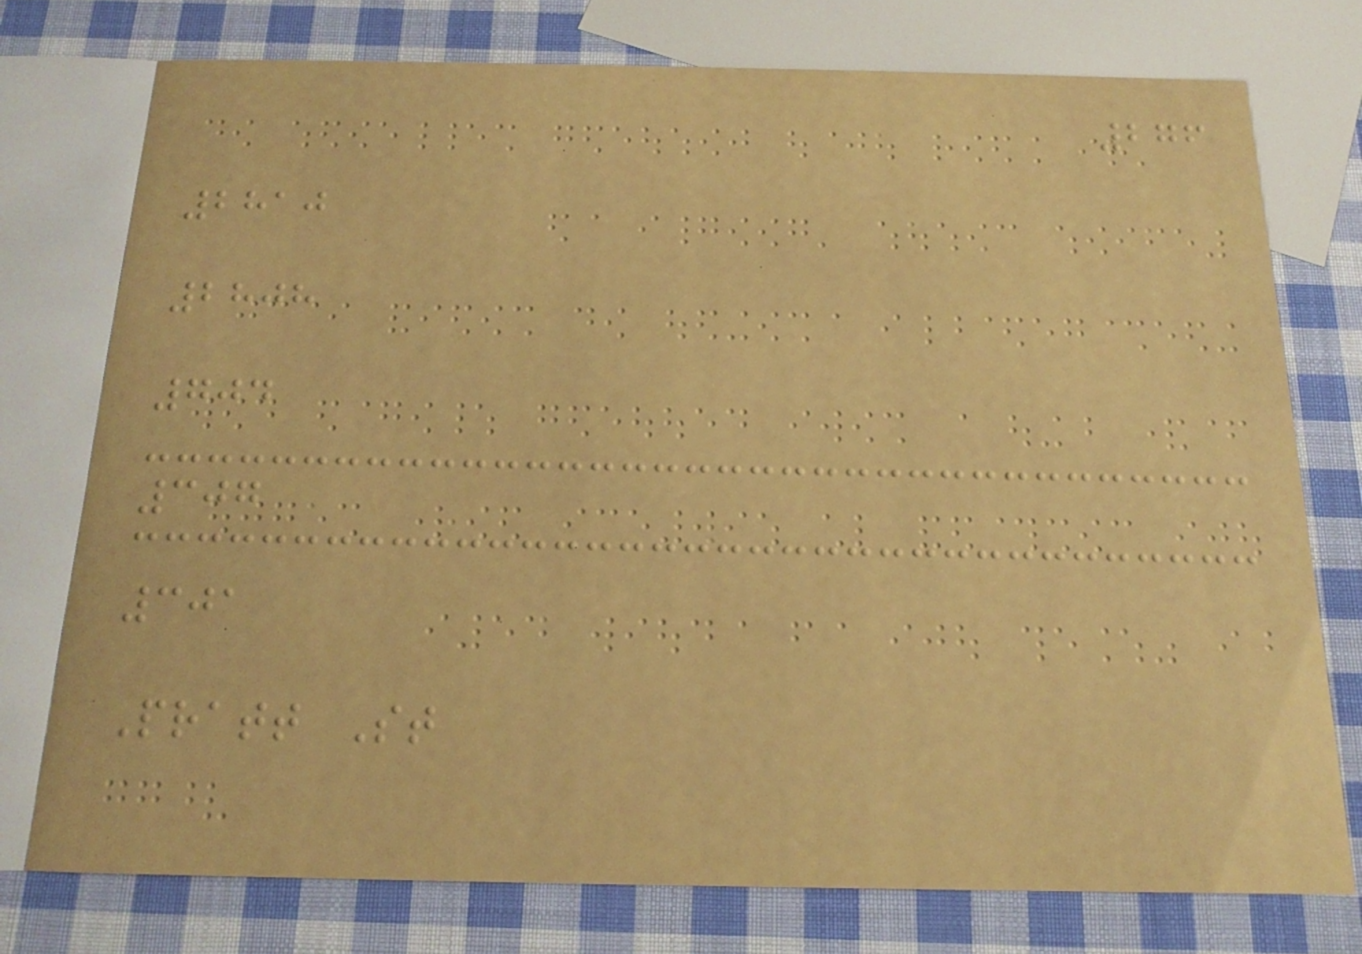276
2810
2808
704
307
301
Pratt St
